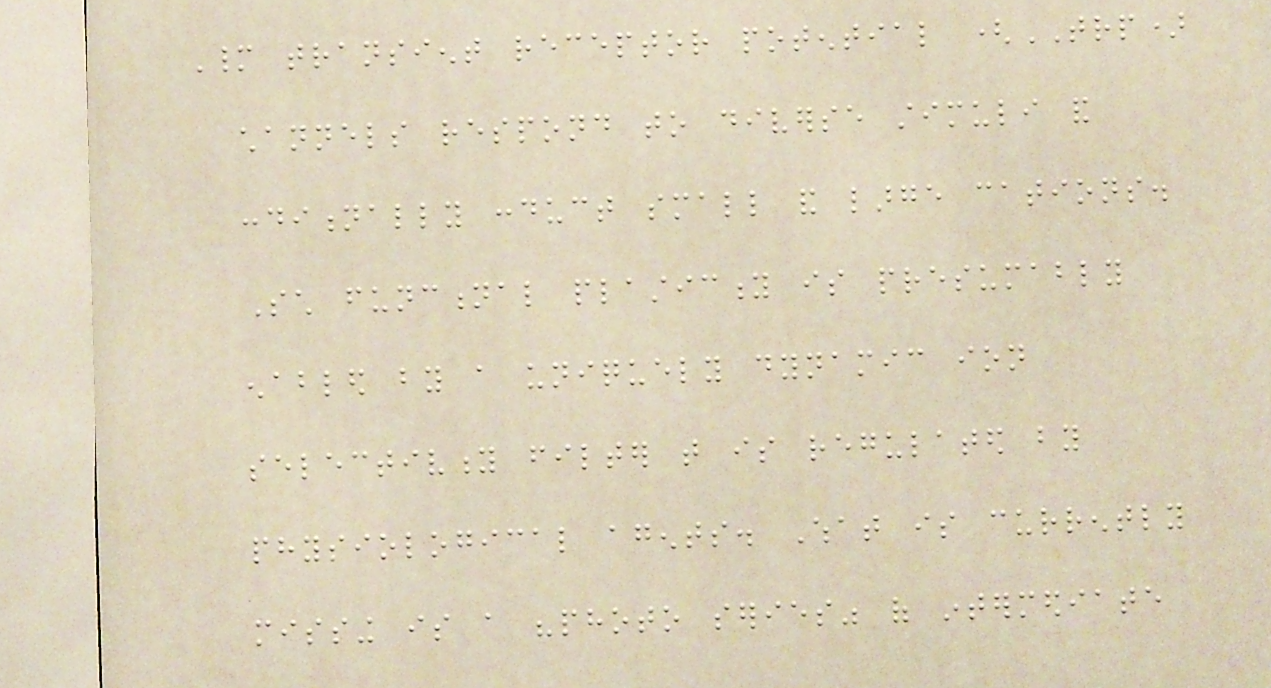Many transient receptor potential (TRP)
channels respond to diverse stimuli and
conditionally conduct small and large cations.
Such functional plasticity is presumably
enabled by a uniquely dynamic ion
selectivity filter that is regulated by
physiological agents. What is currently
missing is a "photo series" of intermediate
